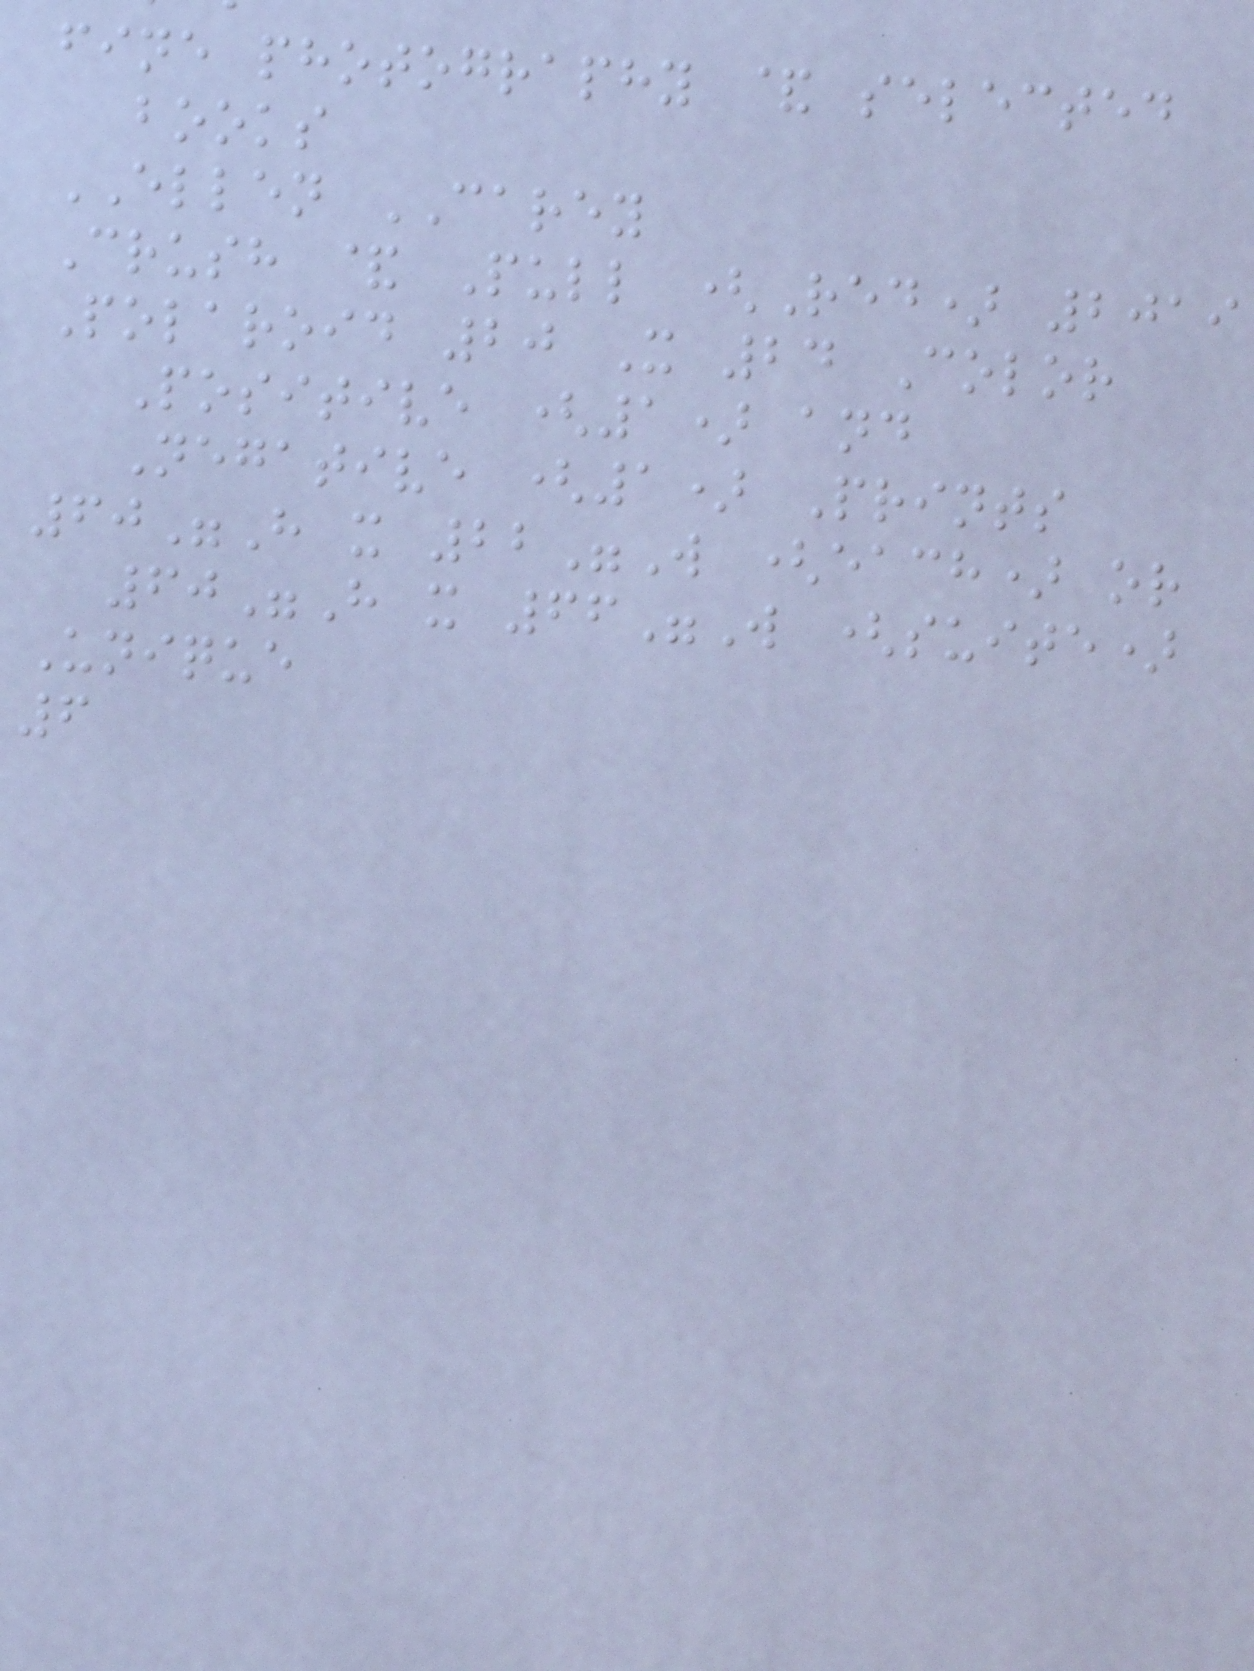fine photography & selected
books
ELLEN CAREY
Crush & Pull (Red) 2019
Polaroid 20 X 24 Color
Positive (1) and
Negative (1) Prints
60"H x 22"W (each) or
60"H x 66"W (suite)
Unique
6
